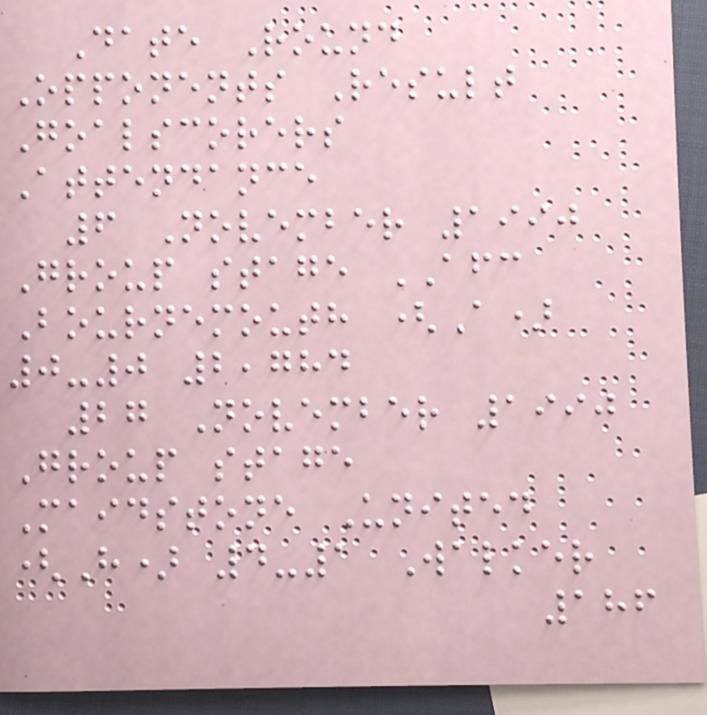Date Round
Opponents Result
Goalscorers
Attendance
6 November 1990
Group stage AFC
Bournemouth (A)
0-0 2,784
27 November 1990
Group stage
Maidstone United
(H) 4-1 Walker
186
